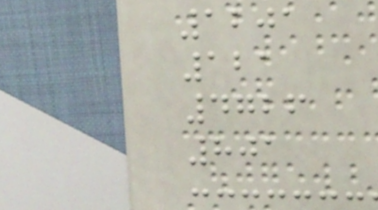1201
121
4726
801
